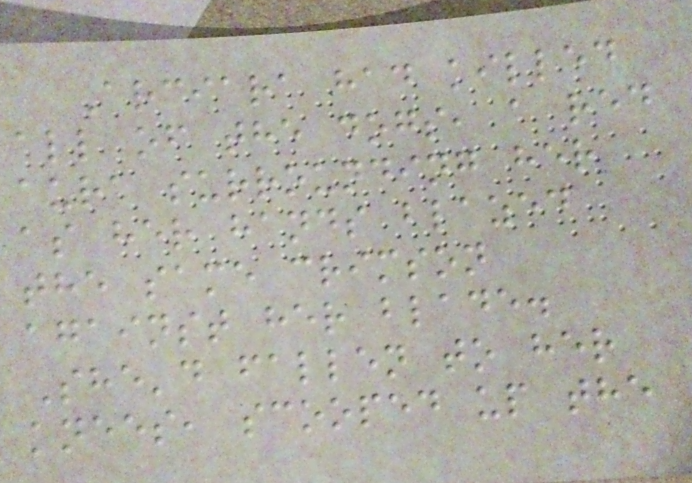Arciara had killed
all of the dogs, a red
aura surrounding her
as her hands blazed
the same crimson
against her blade.
She'd fallen to her
knees, scooped up the
